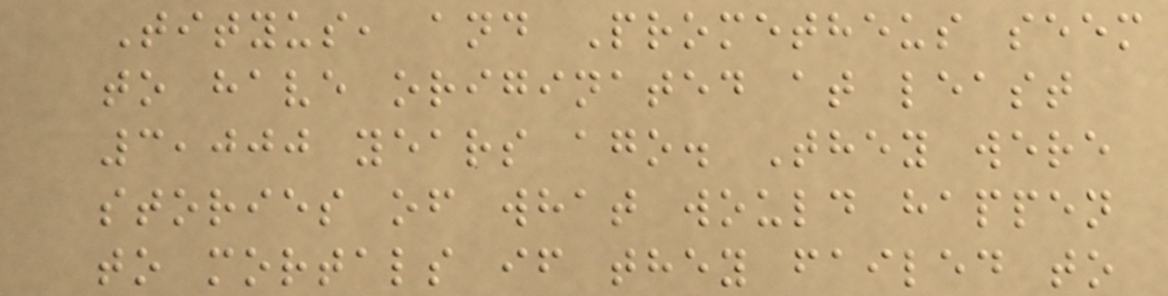Tityus, and Prometheus seem
to have originated at least
3,000 years ago. They were
stories of what would happen
to mortals if they failed to
